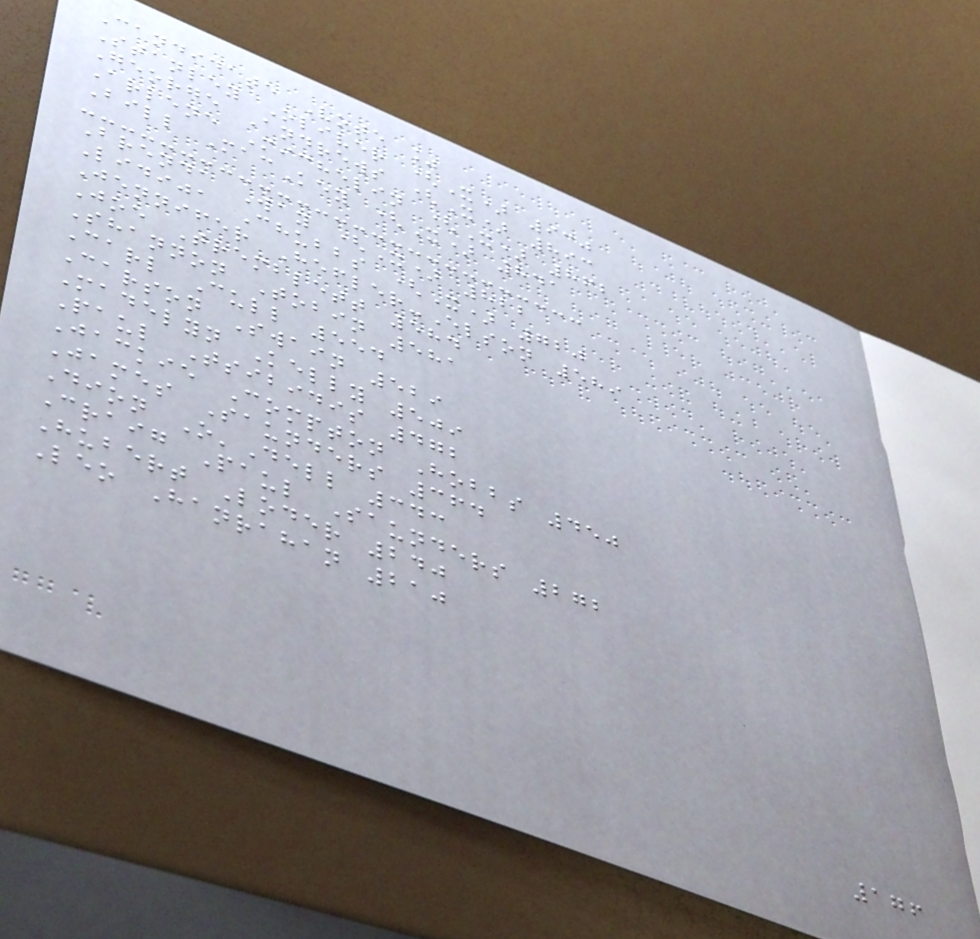Candidate Vote %
Stanley Oliver (X) 930
George Andrews (X) 893
Arlene Michelin (X) 862
Bill MacKey (X) 841
Brenda Way (X) 822
Lidija Chubbs (X) 720
Jennifer Hefler-Elson 589
Joe Tremblett 584
Shannon Tobin 581
Carl Cull 554
Carson Swain 529
Madelyn Kelly 509
Paul Tsibidis 472
Jackie Compton Hobbs 450
James Saunders 364
Dion O'Dell 343
Craig Paul Saunders 272
Hubert Loder 240
Leo Hanrahan 210
176
